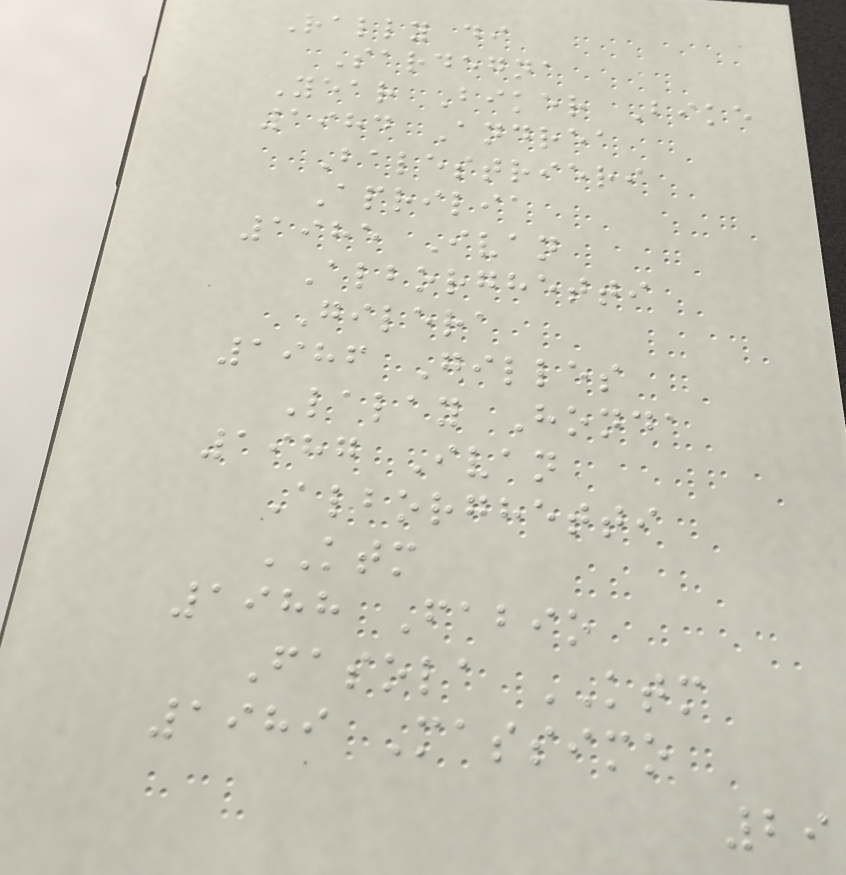Rally di
Sardegna
Year Biker Bike
1984 Andrea
Balestrieri
Aprilia
1985 Ivan
Alborghetti
Gilera
1986 Gilles
Lalay Honda
1987 Ivan
Alborghetti
KTM
1988 Fabio
Fasola KTM
1989 Massimo
29
